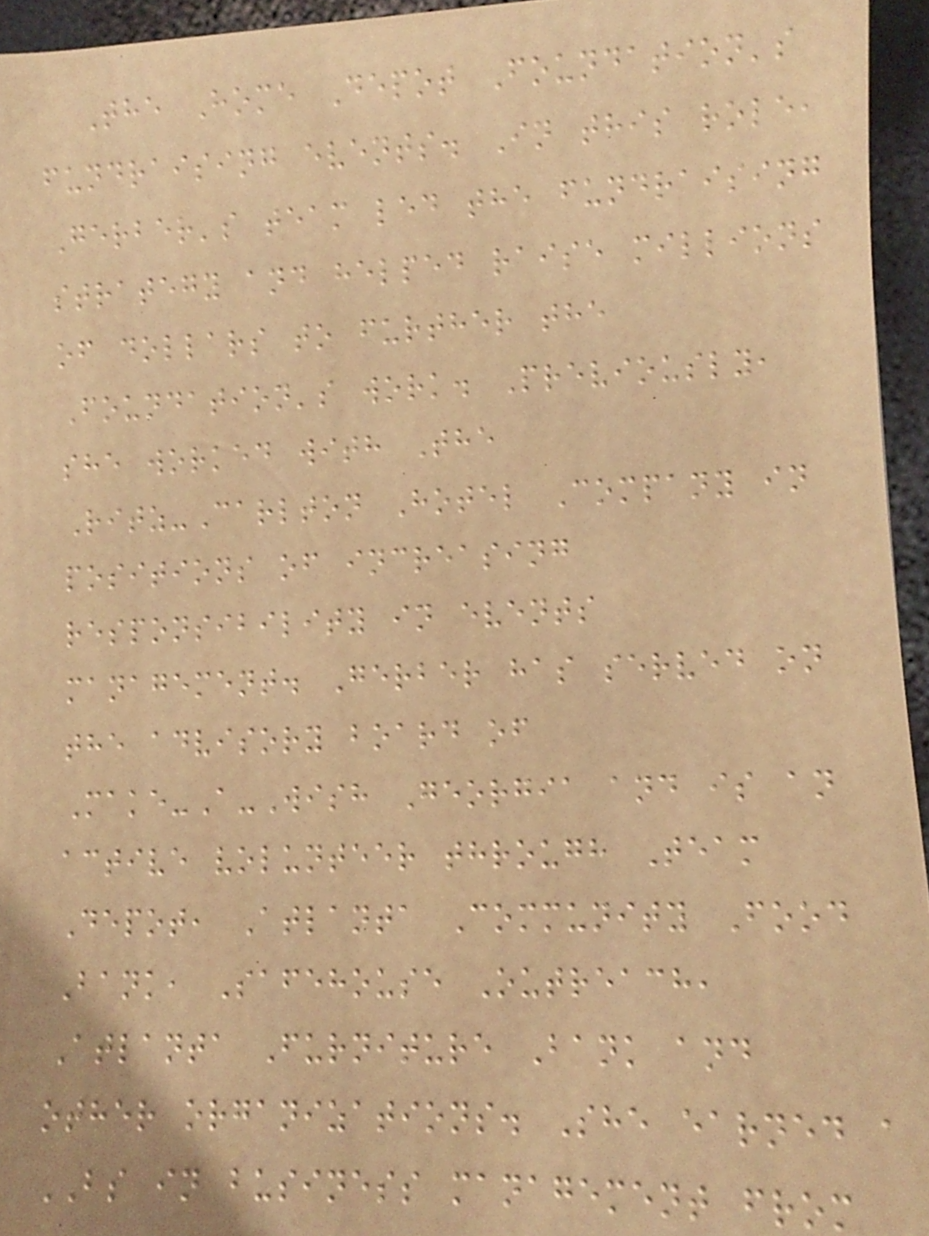The Home Depot Foundation's
fundraising events. In this role,
Gerber's team led the fundraising
strategy and helped raise millions
of dollars to further the
Foundation's work. Previously,
she worked with The
Ritz-Carlton Hotel Company in
positions of increasing
responsibility in events
management. Gerber has served on
the advisory board of
Make-A-Wish Georgia and is an
active volunteer through Team
Depot, Atlanta Community Food
Bank, Safehouse Outreach,
Atlanta Furniture Bank and
other organizations. She earned a
BS in business management from
